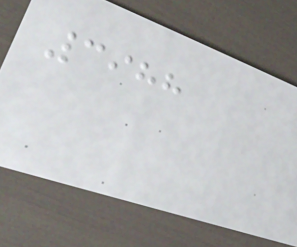3988
